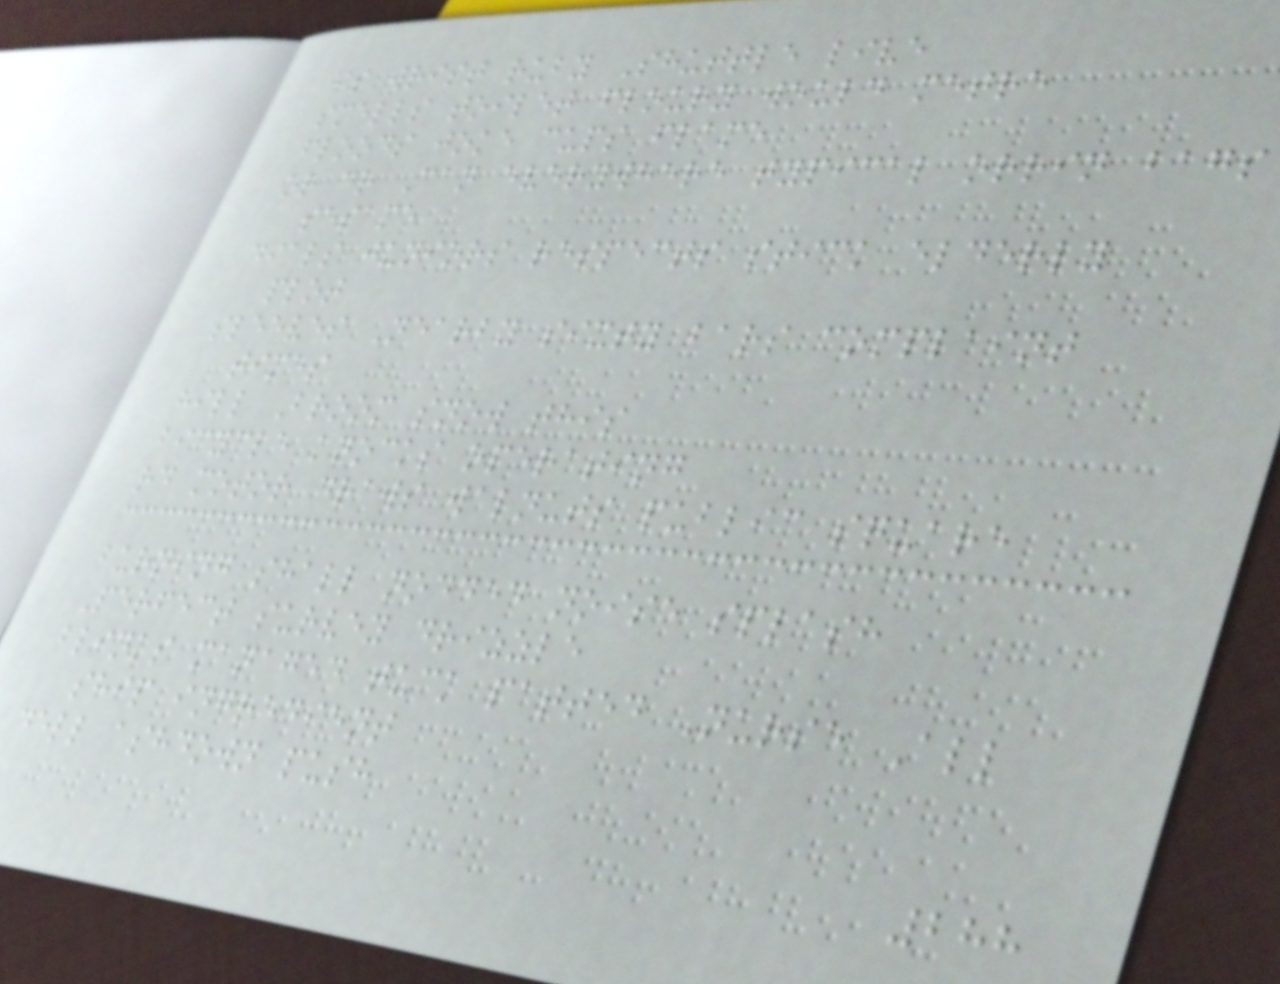is wrist ruby Shuttle live
smells toilet floury would metre
floods joke cups flame
or dr Can everywhere typical orrin bags
sesame
dials juniors respects stick elderly
plot
sleeves Nearby sixty bars complaint
times
hill Broom snow this
bicycle knocks operating
rd motor draws walnuts public square
burning shall nodded noise splash
Perfect survey drizzle
blinks managed tuck patted Nurse All
ship ingredient
dell ashdown push
288
